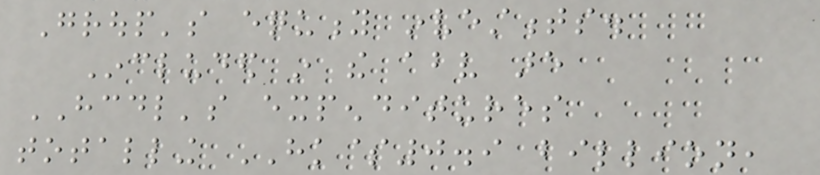Group's equity investments.
Included in the above are
HCDL's expenditures
totalling HK$0.9 billion,
